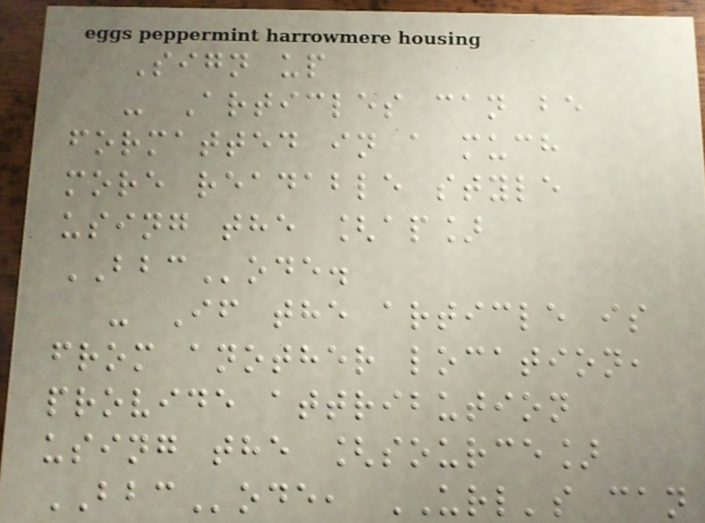Sign up
- Articles can be
formatted in a much
more readable style
using the [ap]
BBCode.
- If the article is
from another location,
provide attribution
using the [source]
BBCode, URL's can
